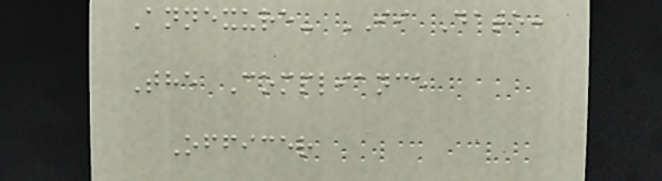Annexure- II Date:
The Compliance
Officer
